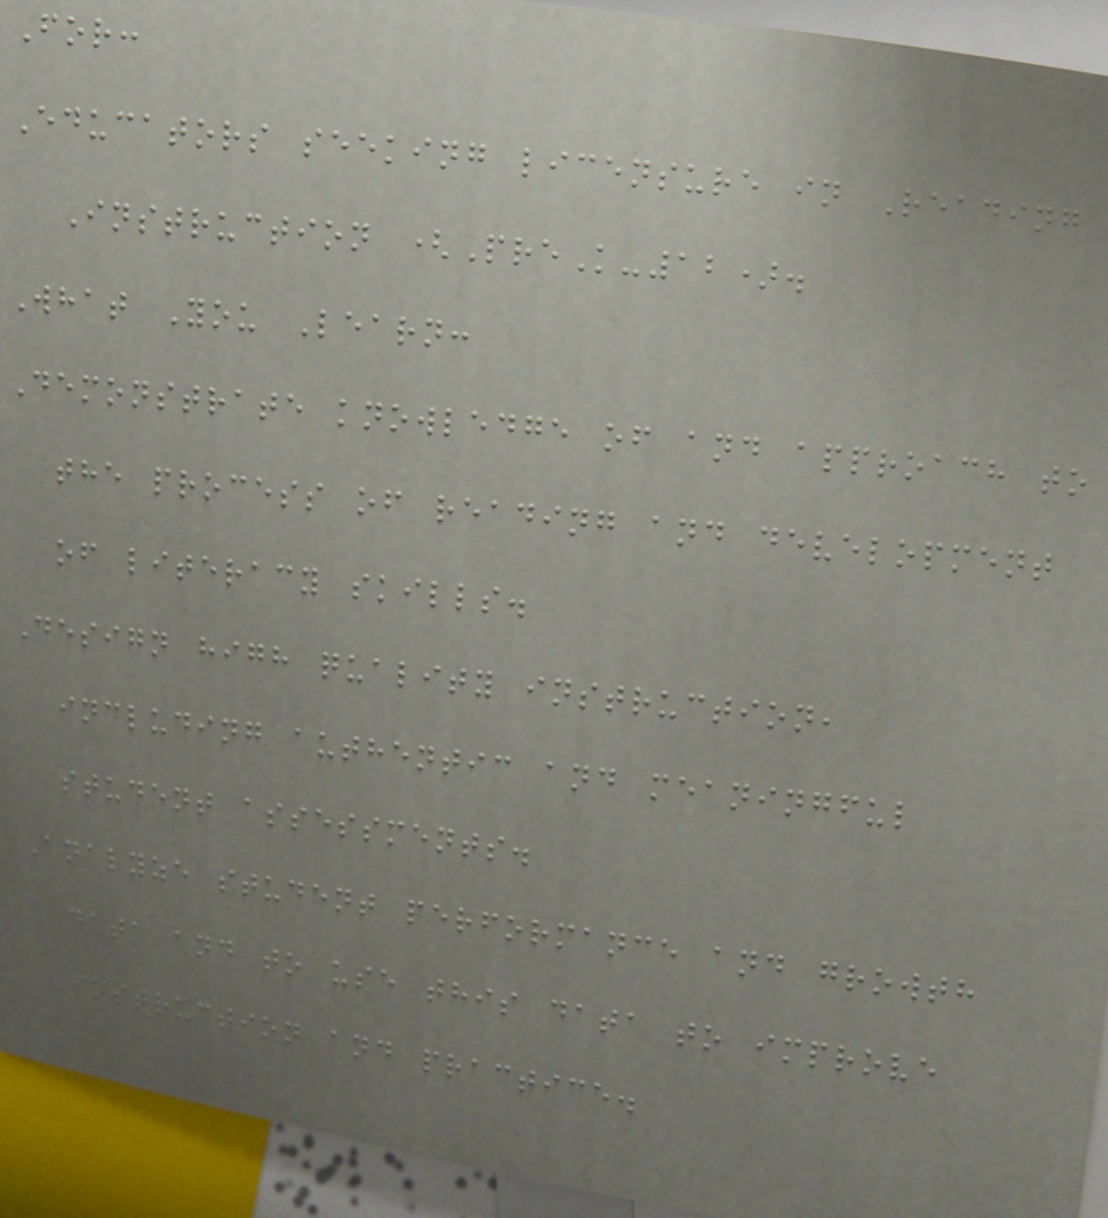For:
Educators seeking licensure in Reading
Instruction (PreK-12).
What You Learn:
Demonstrate knowledge of and approach to
the process of reading and development
of literacy skills.
Design high quality instruction,
including authentic and meaningful
student assessments.
Analyze student performance and growth
data and to use this data to improve
instruction and practice.
